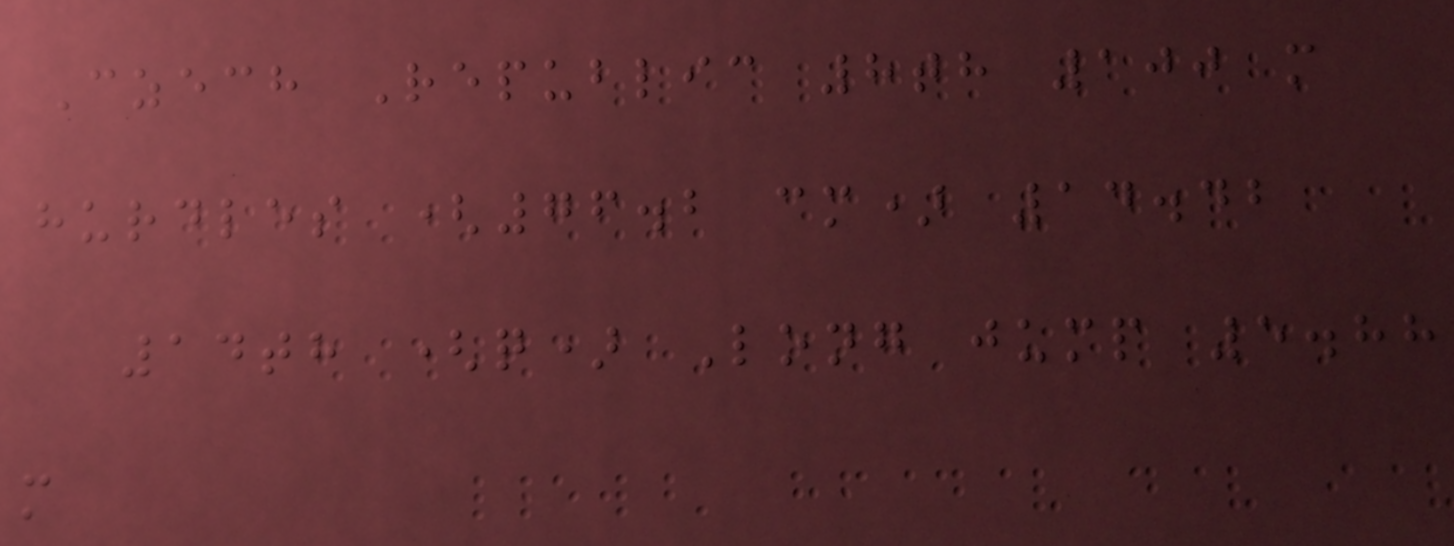Czech Republic 8th 100 m
hurdles (76.2 cm) 14.42
14th (q) Long jump 5.88
m
